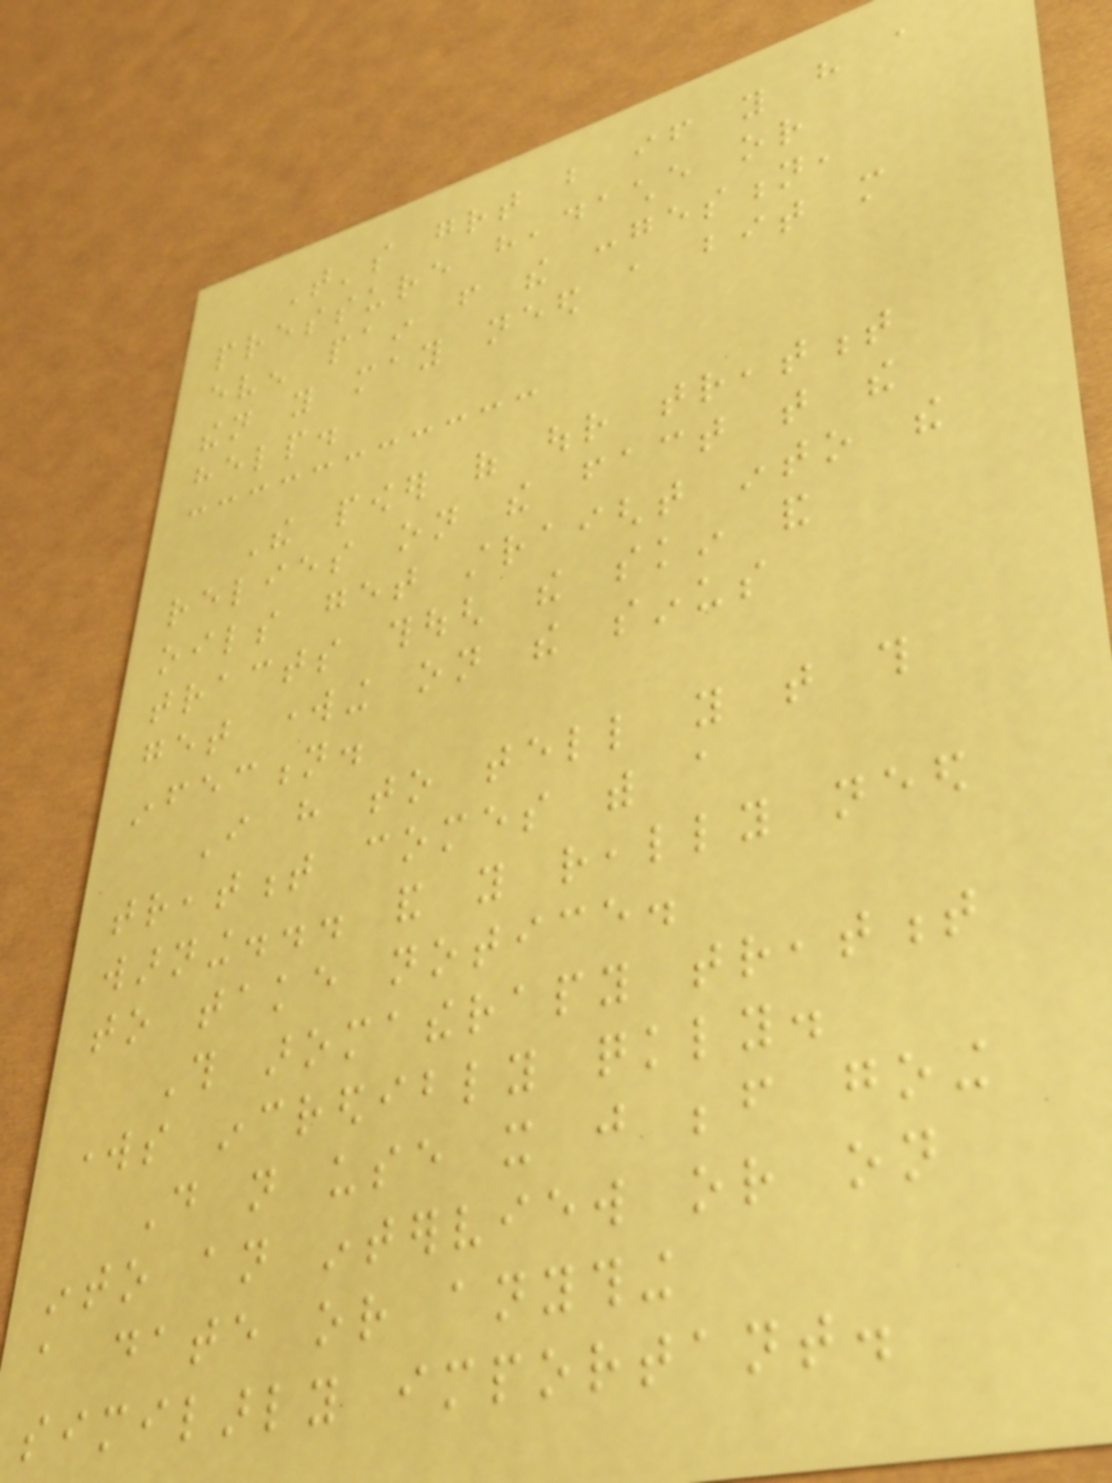That's great but if you have a
pressure headache or
even pain from the congestion,
then you may need a bit more
help.
The power of our treatment
relies on the fact that the
oils get straight into the
tracts though the skin and
get working on the sinus
infection.
I have to tell you that this
treatment comes with a
warning... and you really need
to take notice.
This aromatherapy treatment
works incredibly quickly.
Do not use it just before going
into an interview or on
a date or anything
similarly important.
